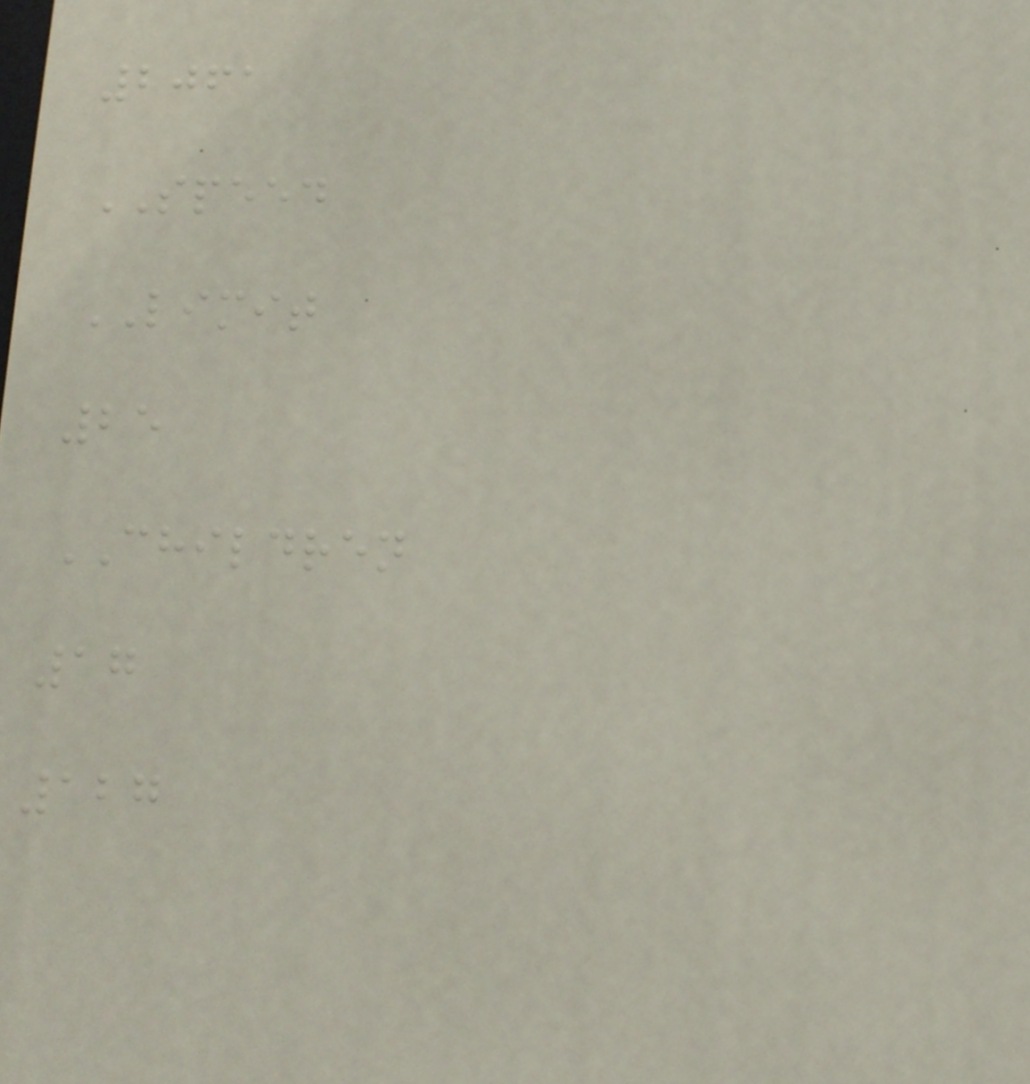2061
SPEED
LIMIT
25
CHILDREN
17
127
